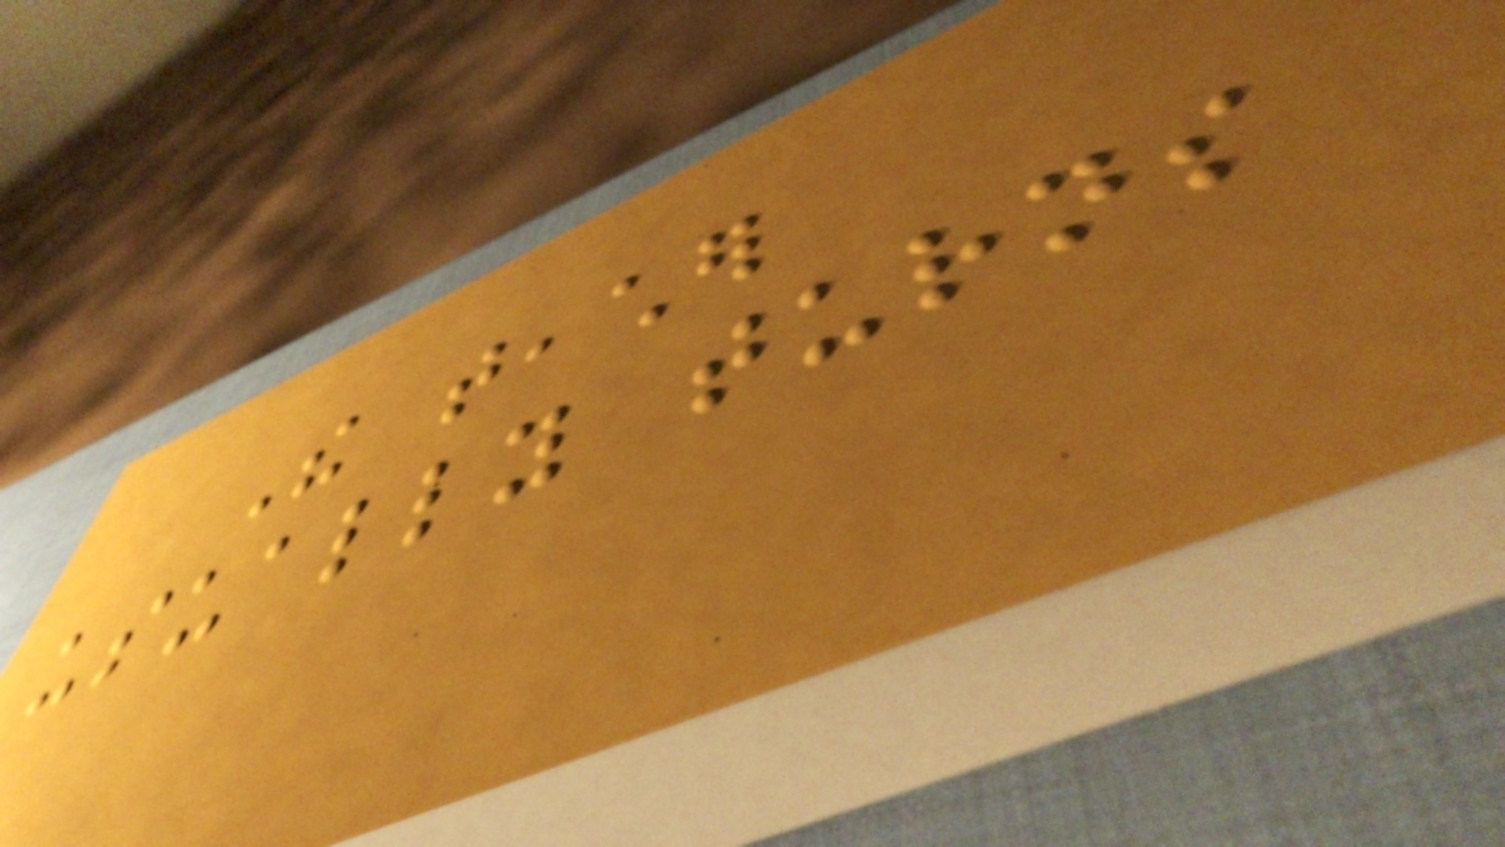The teacher
usually turns
